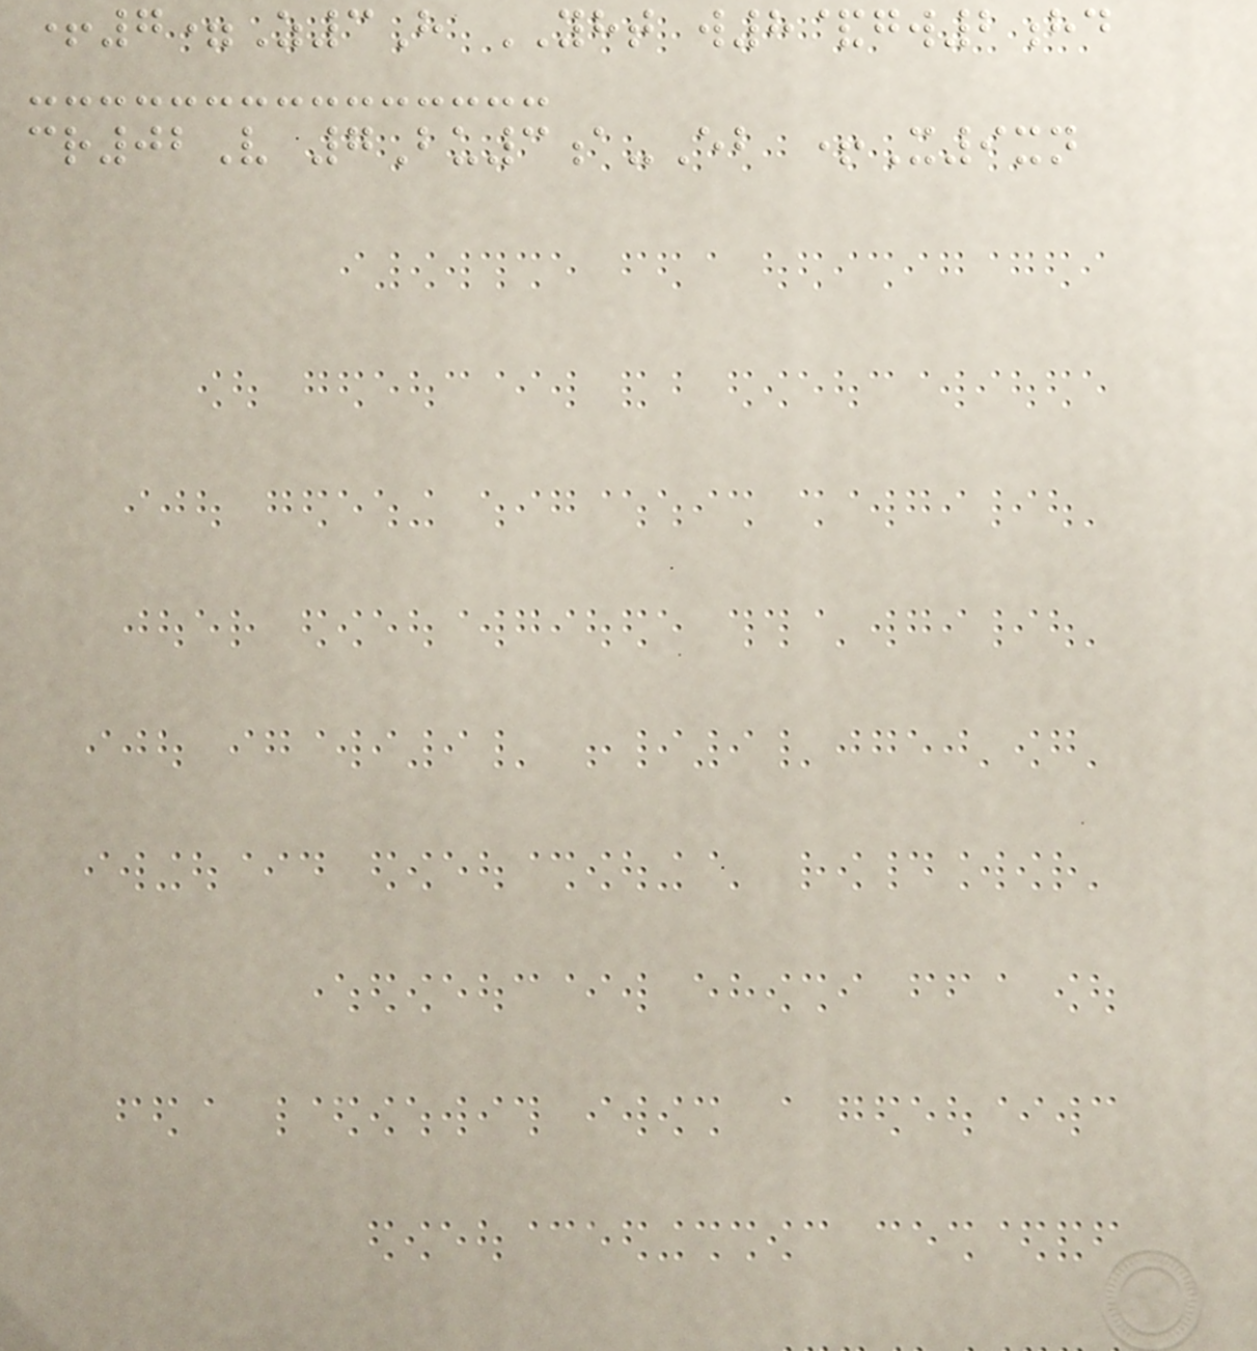+7=Z3H YHT w8&gw2hd
cr02V 7Bu3a-Eb +X9xn
